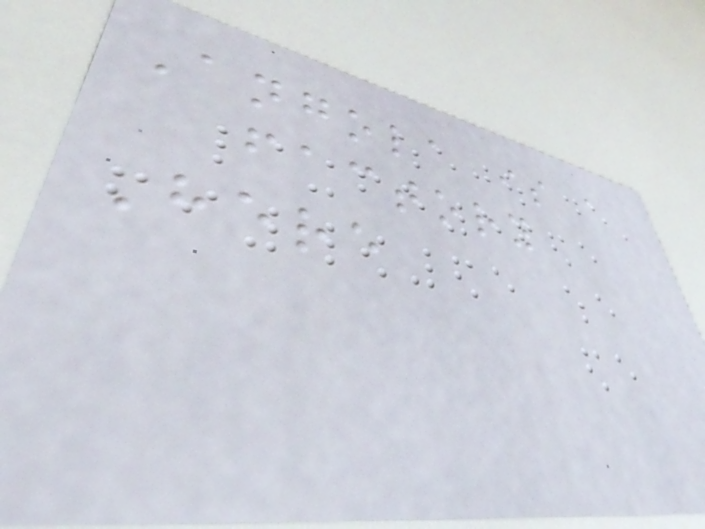Angola is a
factory
Here
